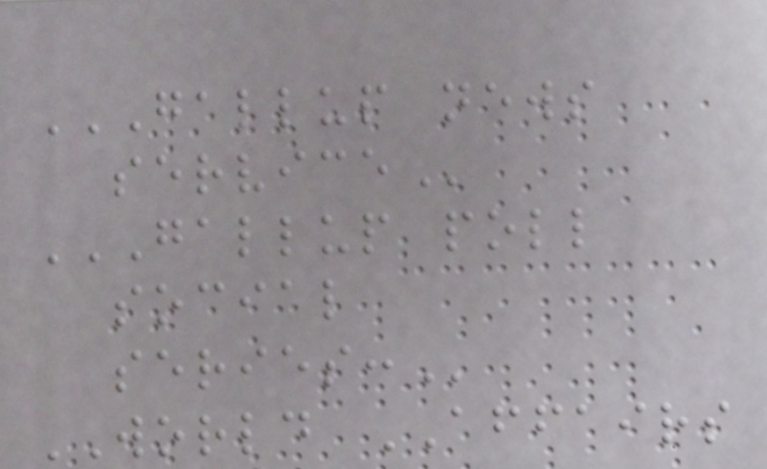GALLUP NEWS
SERVICE
GALLUP POLL
SOCIAL
SERIES:
WORLD AFFAIRS
